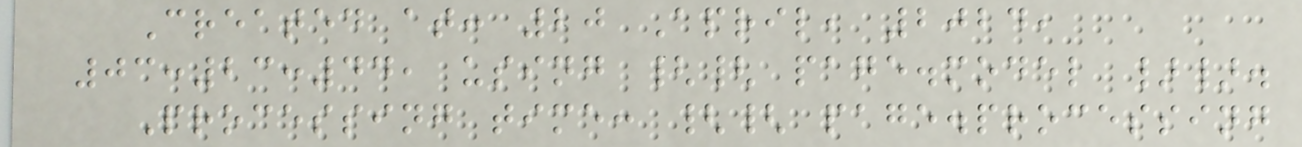Created at: 20 April, 2024,
03:23:44, using {{ page.model }}.
Processing time: {{ page.processing
